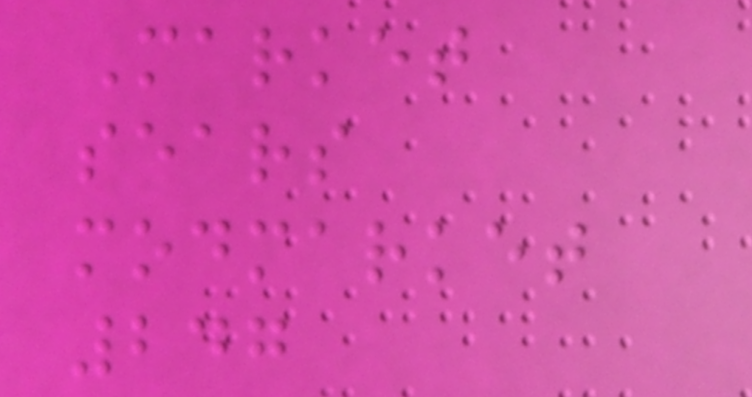Market
sears
modmarket
247
